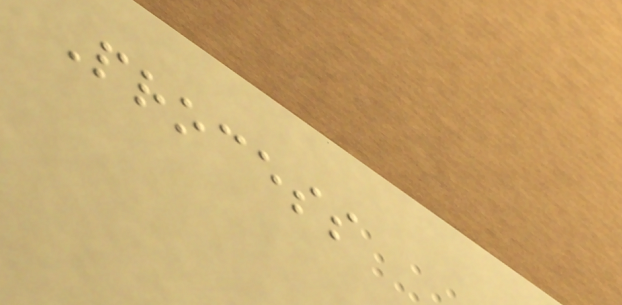Process
